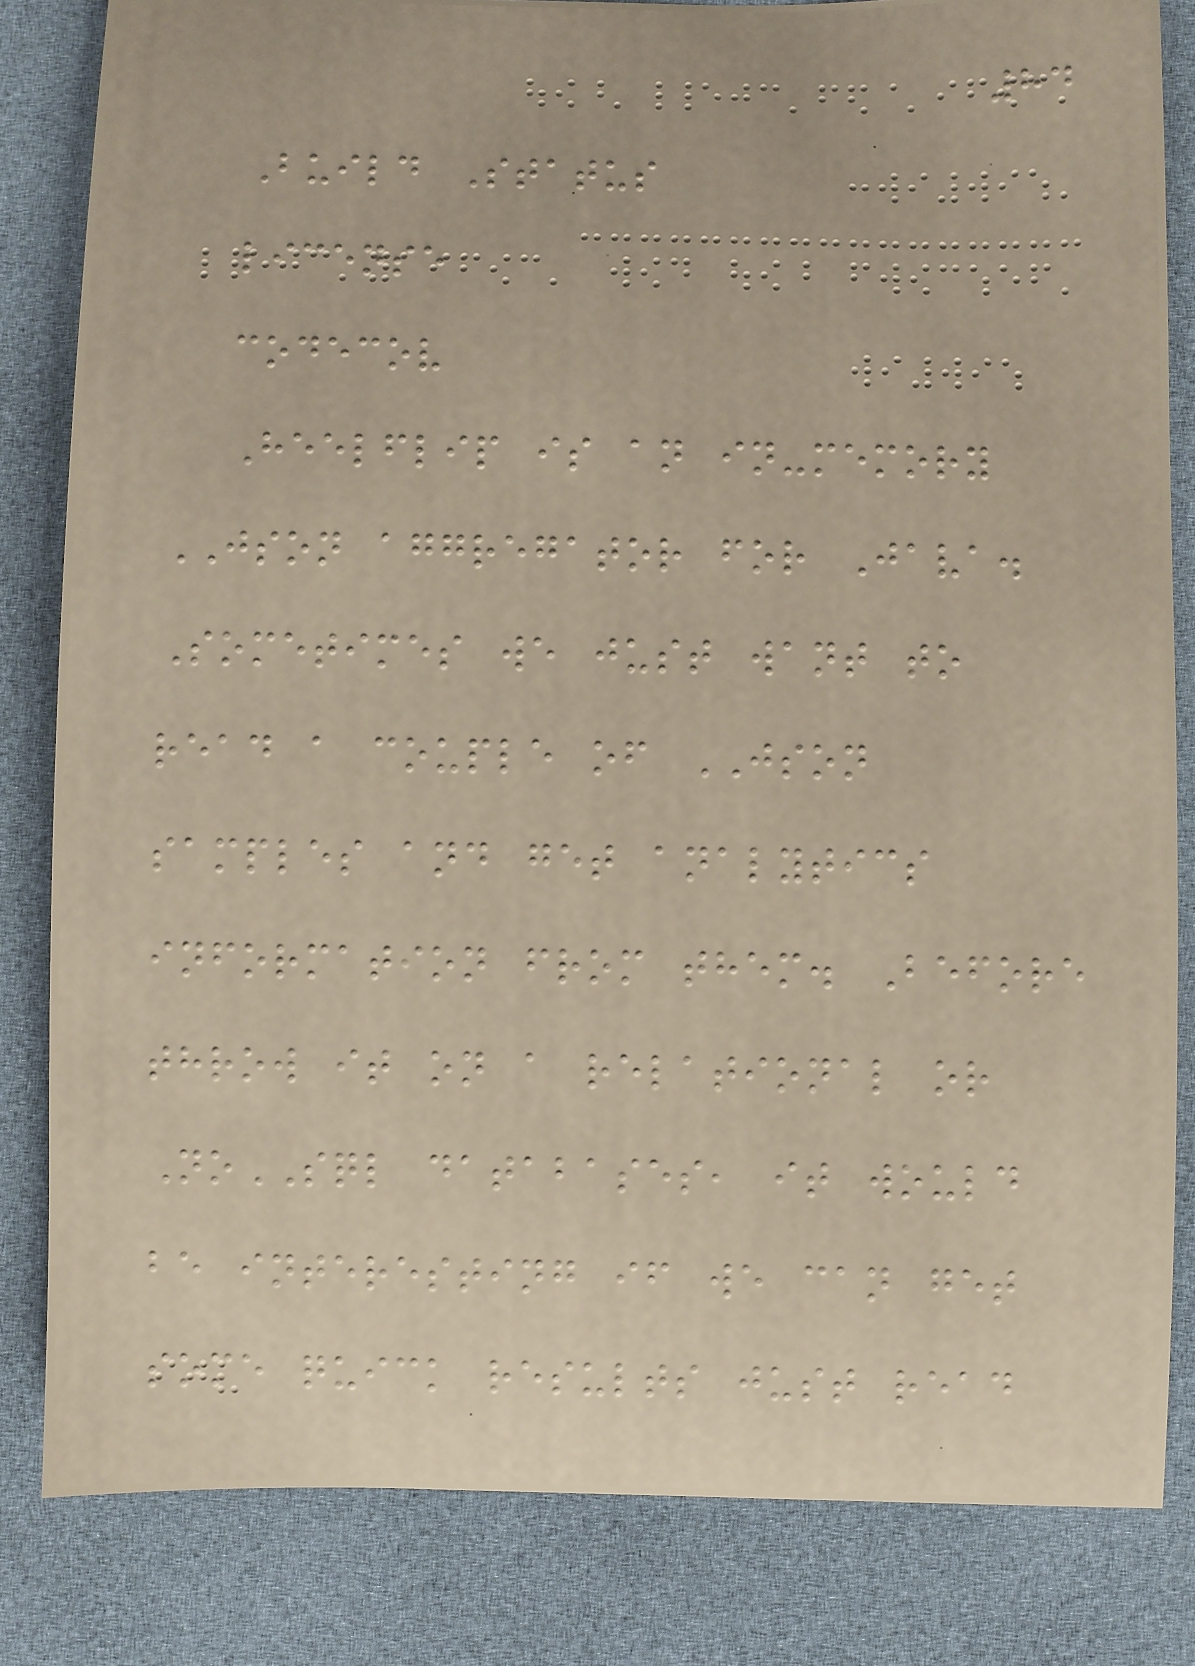84
Build Status
license
codecov
Heelflip is an in-memory
JSON aggregator for Java.
Sometimes we just want to
read a couple of JSON
samples and get analytics
information from them. Before
throw it on a relational or
NoSQL databases, it would
be interesting if we can get
some quick results just read
